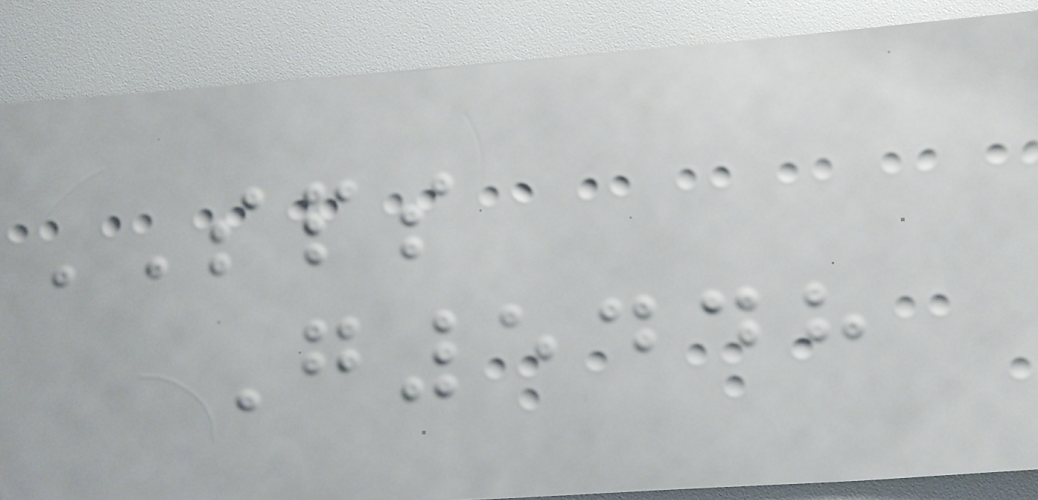SPS
G5448
